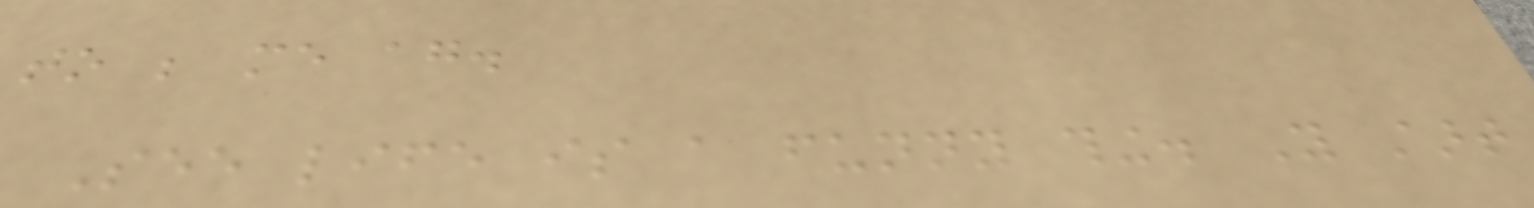to be me again.
See life is a funny thing. You start
